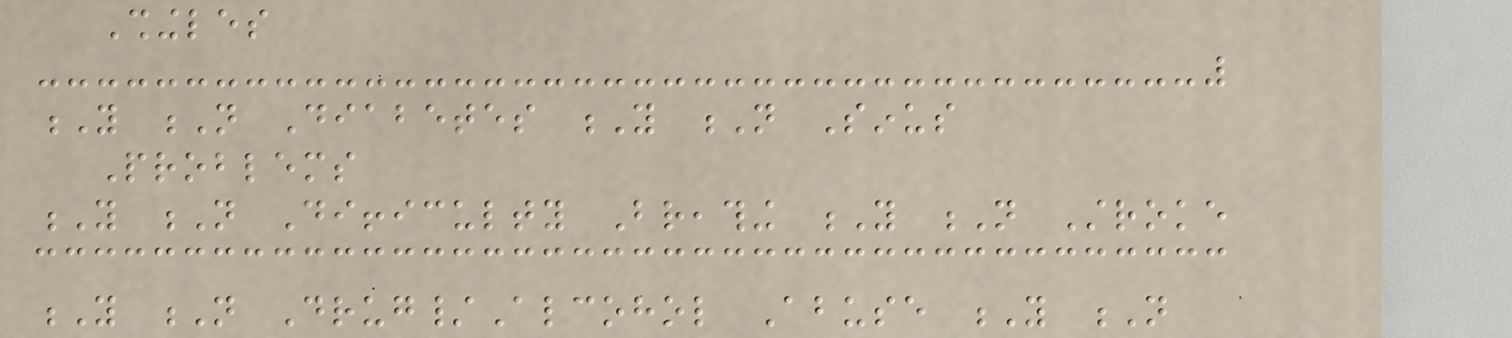Shingles
Y N Diabetes Y N Sinus
Problems
Y N Difficulty Breathing Y N Stroke
Y N Drug/Alcohol Abuse Y N
